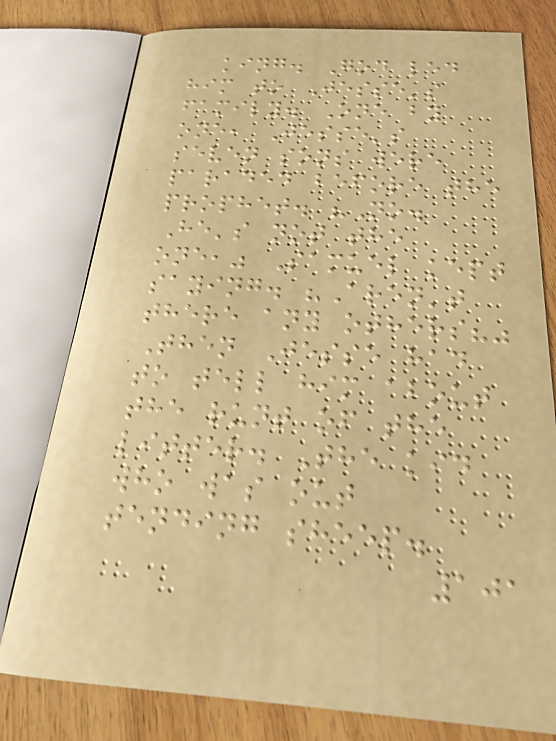king. God led
him to Jesse's
family. One by
one, Jesse's
seven sons were
paraded before the
prophet. "No.
He's not the
one," Samuel kept
saying. "Aren't
there any others?"
Then Jesse had
to tell him about
the runt of the
litter. The kid
who was out
tending sheep.
101
